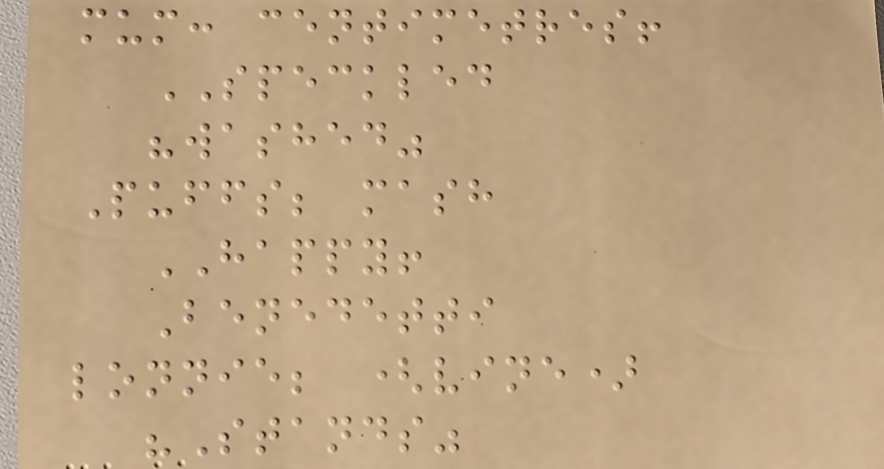mum: centimetres!
SPECKLED
"washed"
Puffs; mash
HAPPY!
Benedetti
lonnie; (vine)
"Stands"
